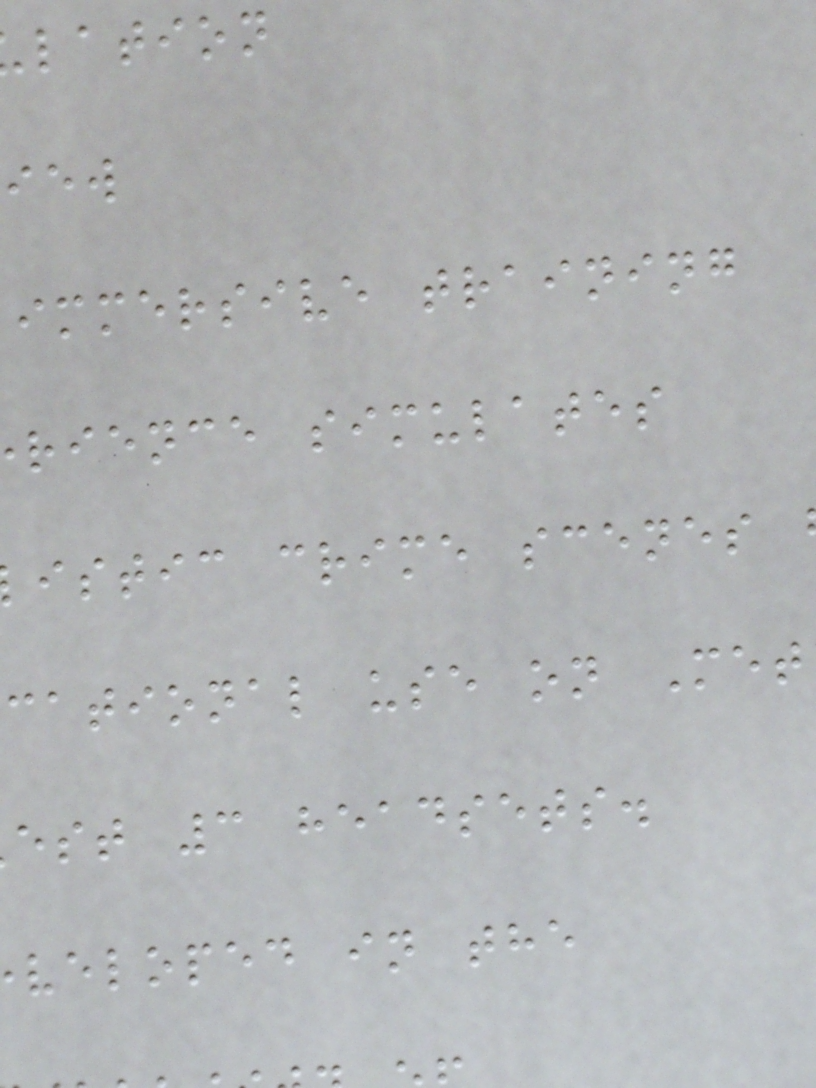lation
immersive training
rience simulates
istic crime scenes
cational use on Met
est 3 headsets.
veloped in the
